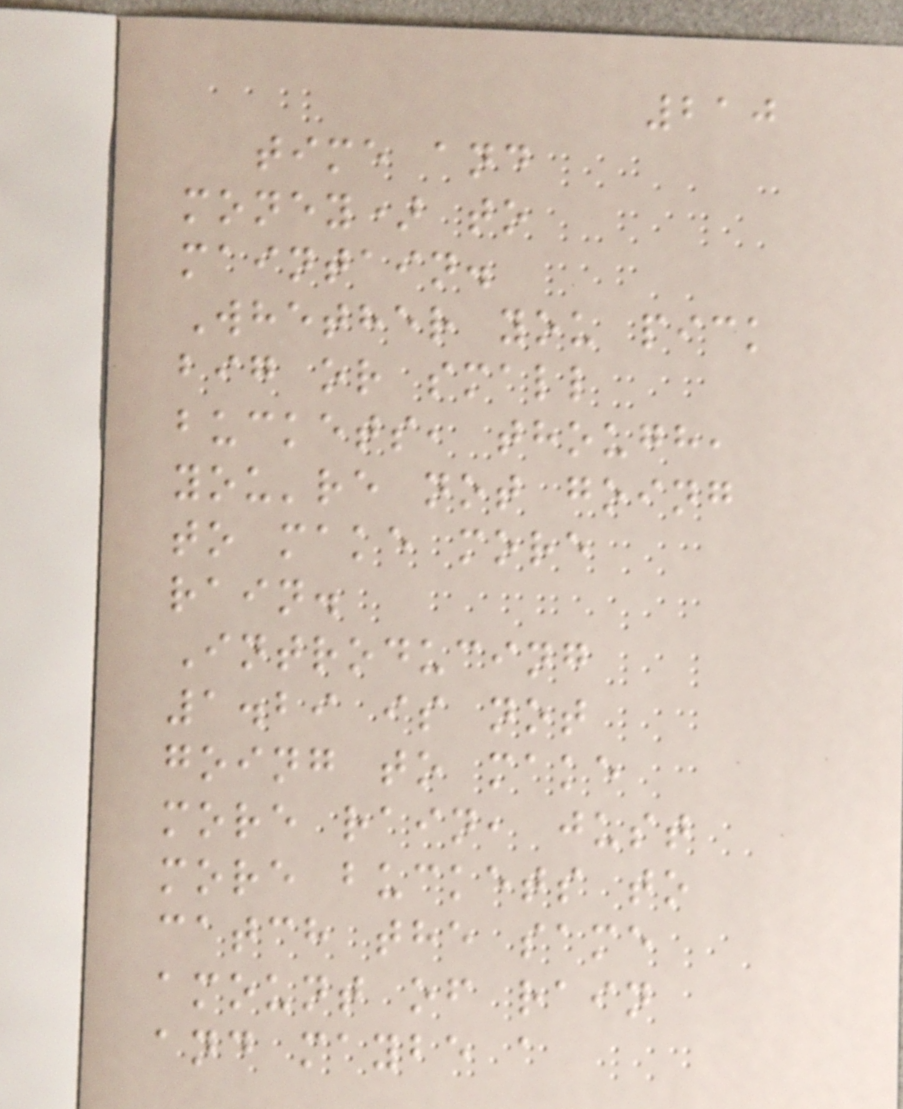210
time and
money) to
maintain.
Whether you pick
big or small
buckets, though,
you're not going
to make more
rain.
Introducing
1.29 is not
going to make
more rain, just
more buckets to
catch the same
amount of rain
and maybe a
